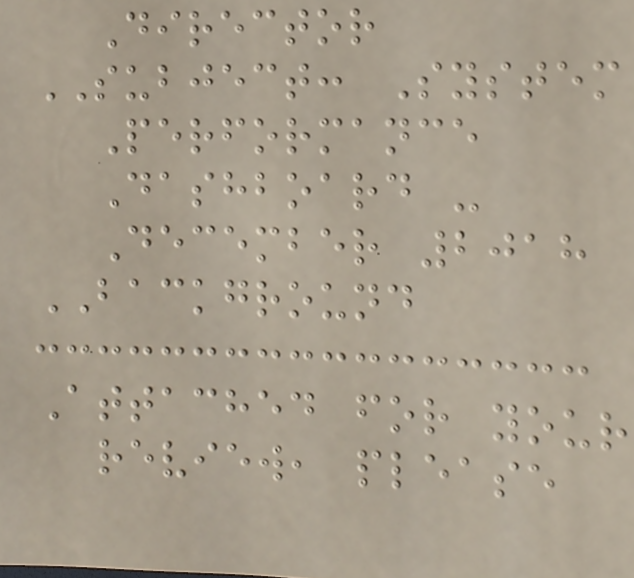Director
SUBJECT: System
Performance
Dashboard -
December 2018
BACKGROUND
Attached for your
review, please
